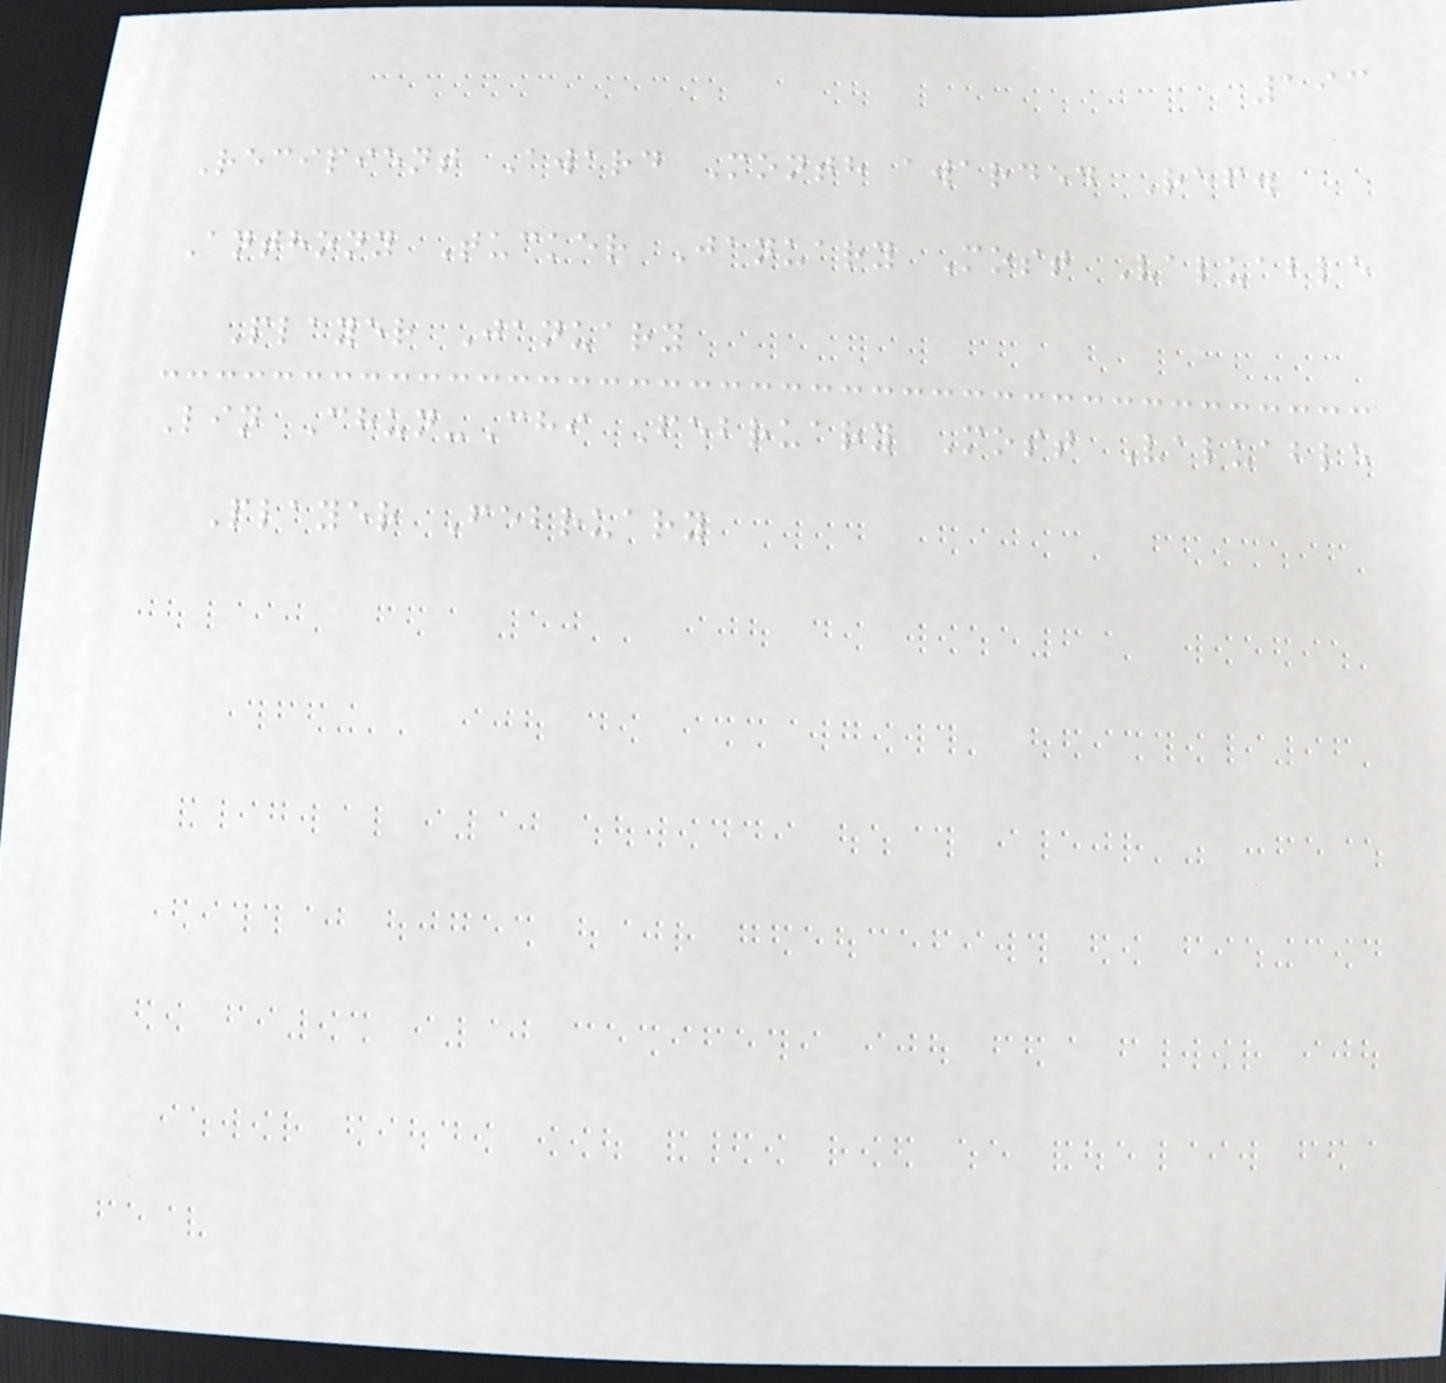193
Recipient Award Month awarded Ref.
Anthony Tucker January Most Valuable
Player January
Lin Chun-Chi February Most Valuable
Player February
